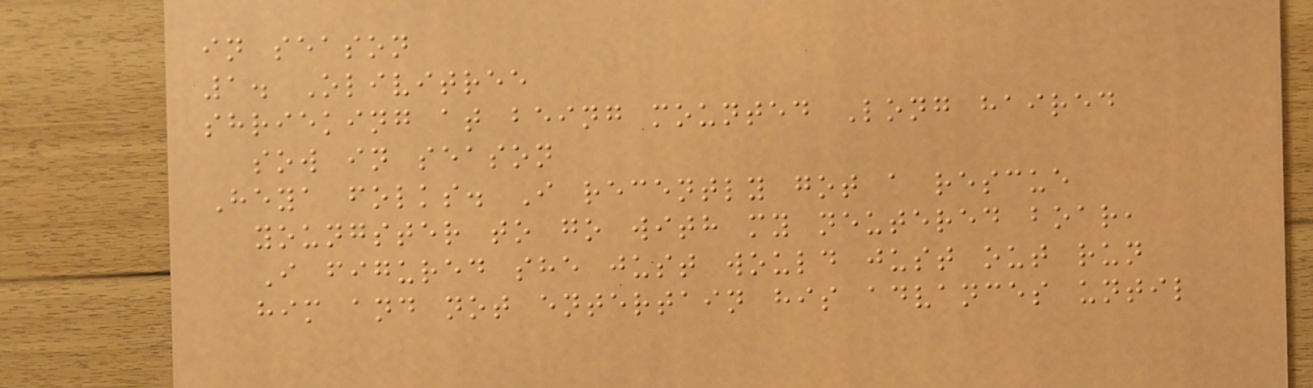in season
1. Olivitree
shrieking at being mounted Long haired
sow in season
Heya folks. I recently got a rescue
youngster to go with my neutered boar,
I figured she just would just out run
him and not entertain his advances until
